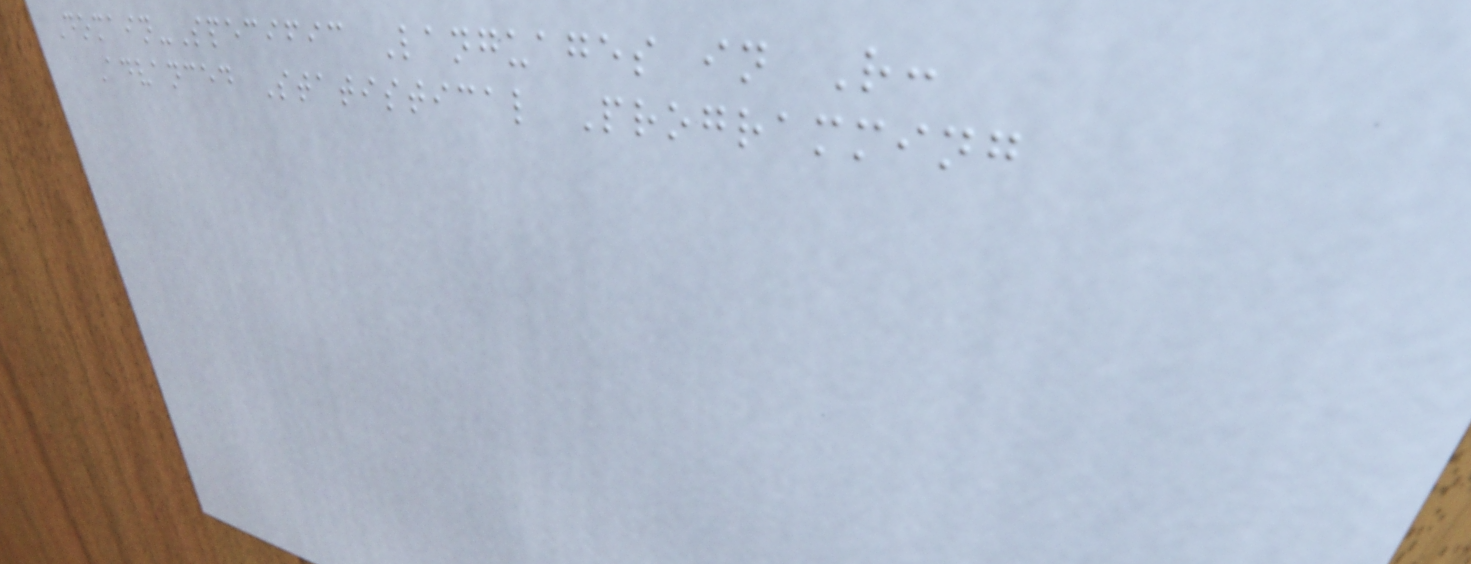Domain-Specific Languages in R:
Advanced Statistical Programming
